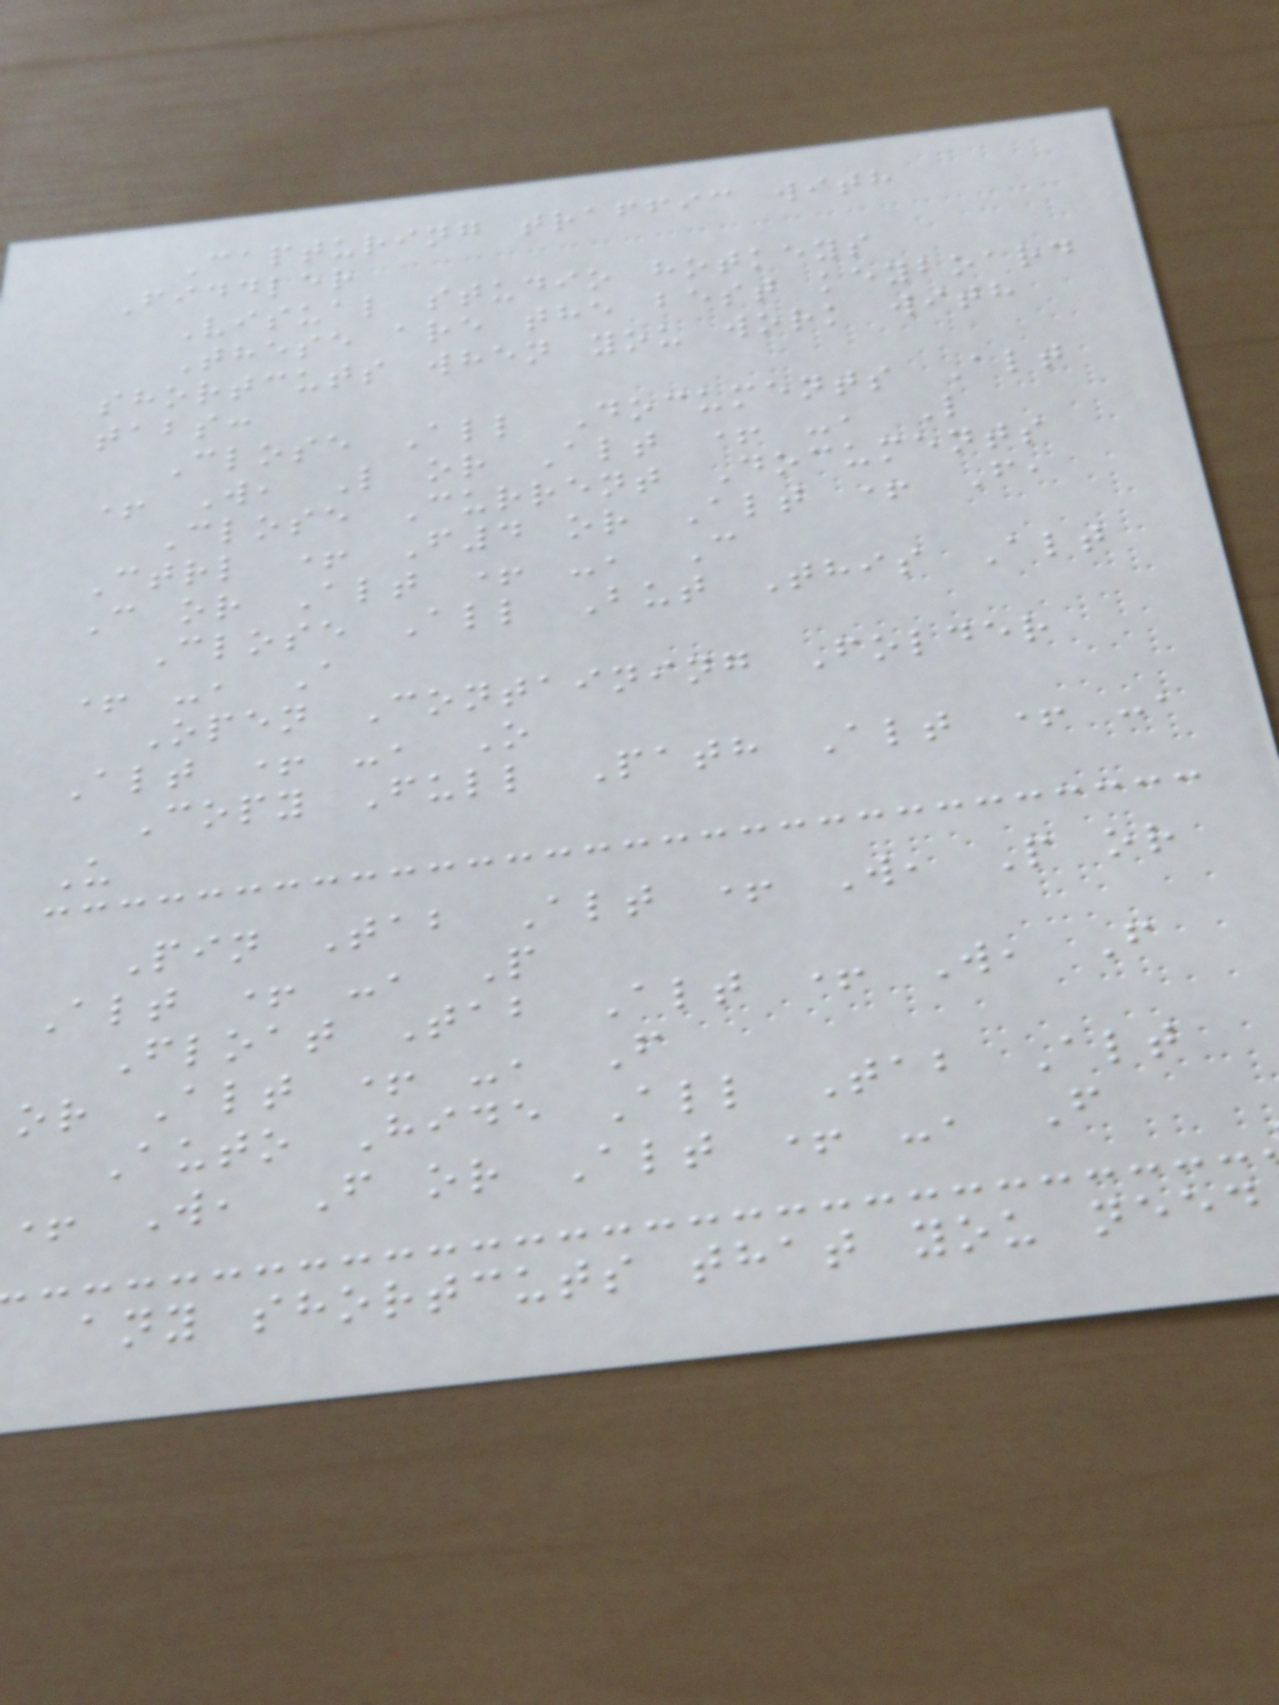Capturing traffic with
Fiddler
Visual studio hotkeys
These are the best keyboard
shortcuts when you work with
tabs:
Close All Documents Alt
+ W, L or Alt + -, L
Close Current Documents
Ctrl + F4 or Alt + F,
C or Alt + -, C
Close All But This Alt
+ -, A
Open Containing Folder
Alt + -, O
Copy Full Path Alt + -,
U
Pin Tab Alt + W, P or
Alt + -, P
Float Tab Alt + W, F
or Alt + -, F
Auto Hide All Tab Alt
+ W, F or Alt + -, F
any shortcuts that you need
